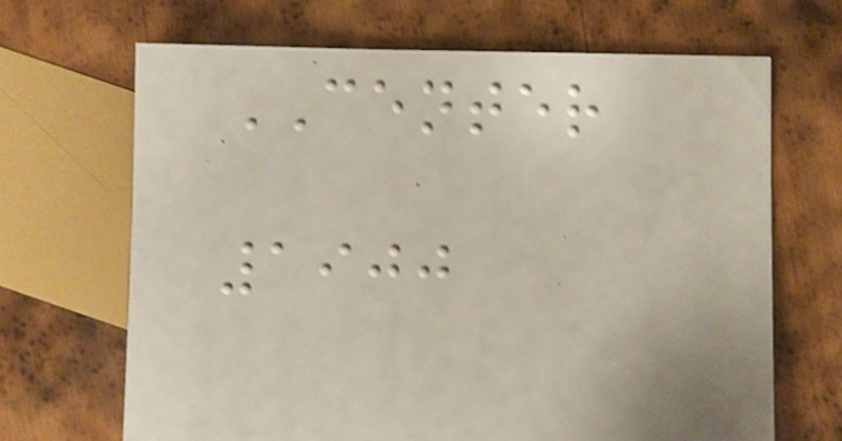CENTER
1900
